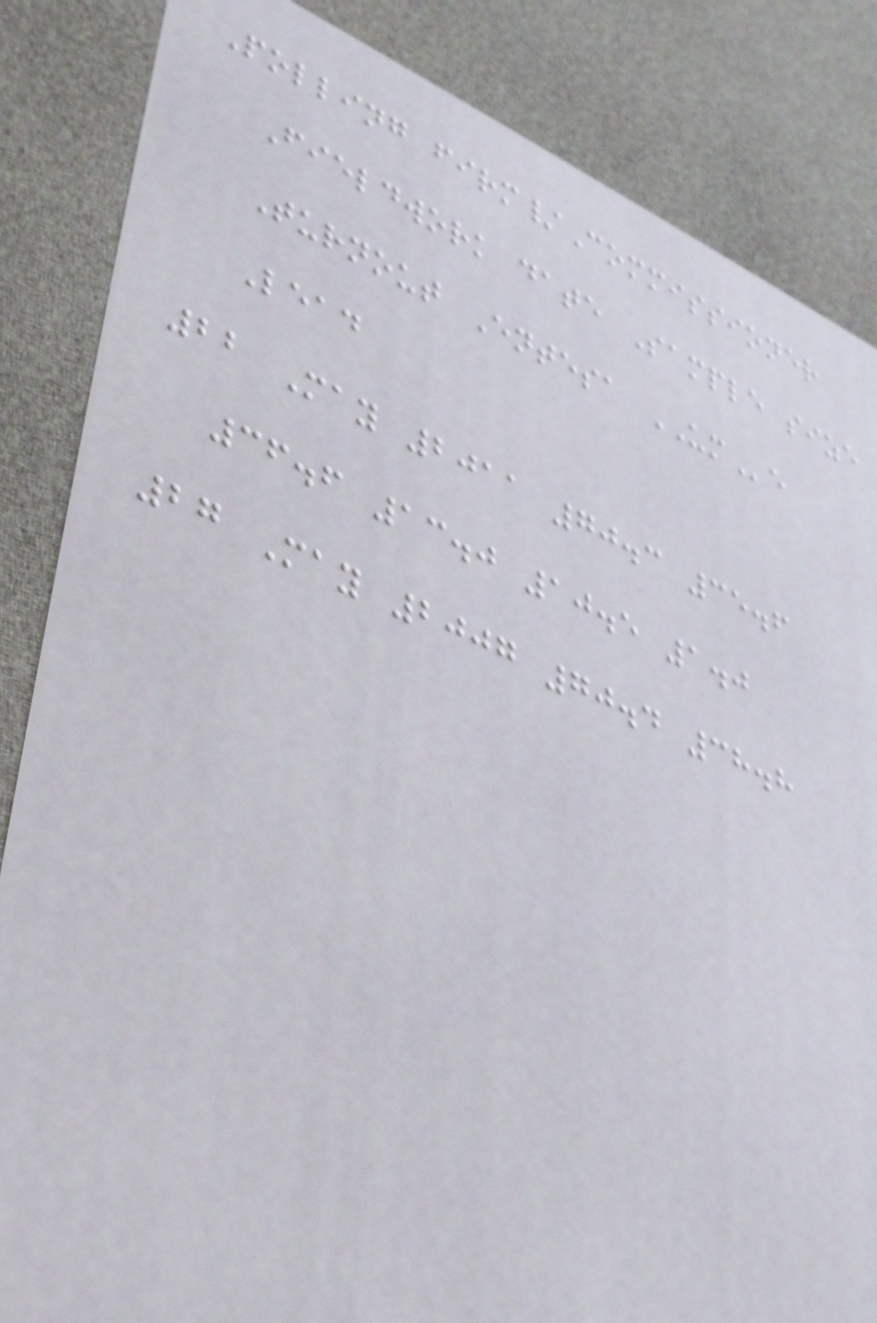Polling firm/Commissioner
Fieldwork date Sample size
Turnout Entesa UMe
Lead
22 May 2011 70.3 35.6
36.6 13.0 10.5 1.0
27 May 2007 70.4 38.8
